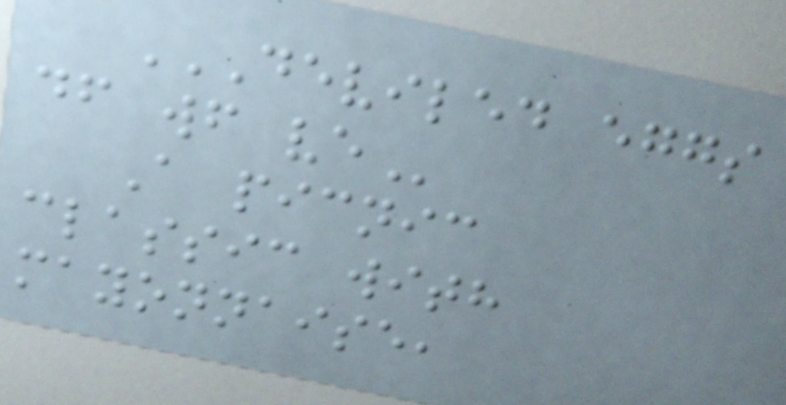DEVILED EGGS
DF WF VE
A picnic
classic with
mayonnaise,
